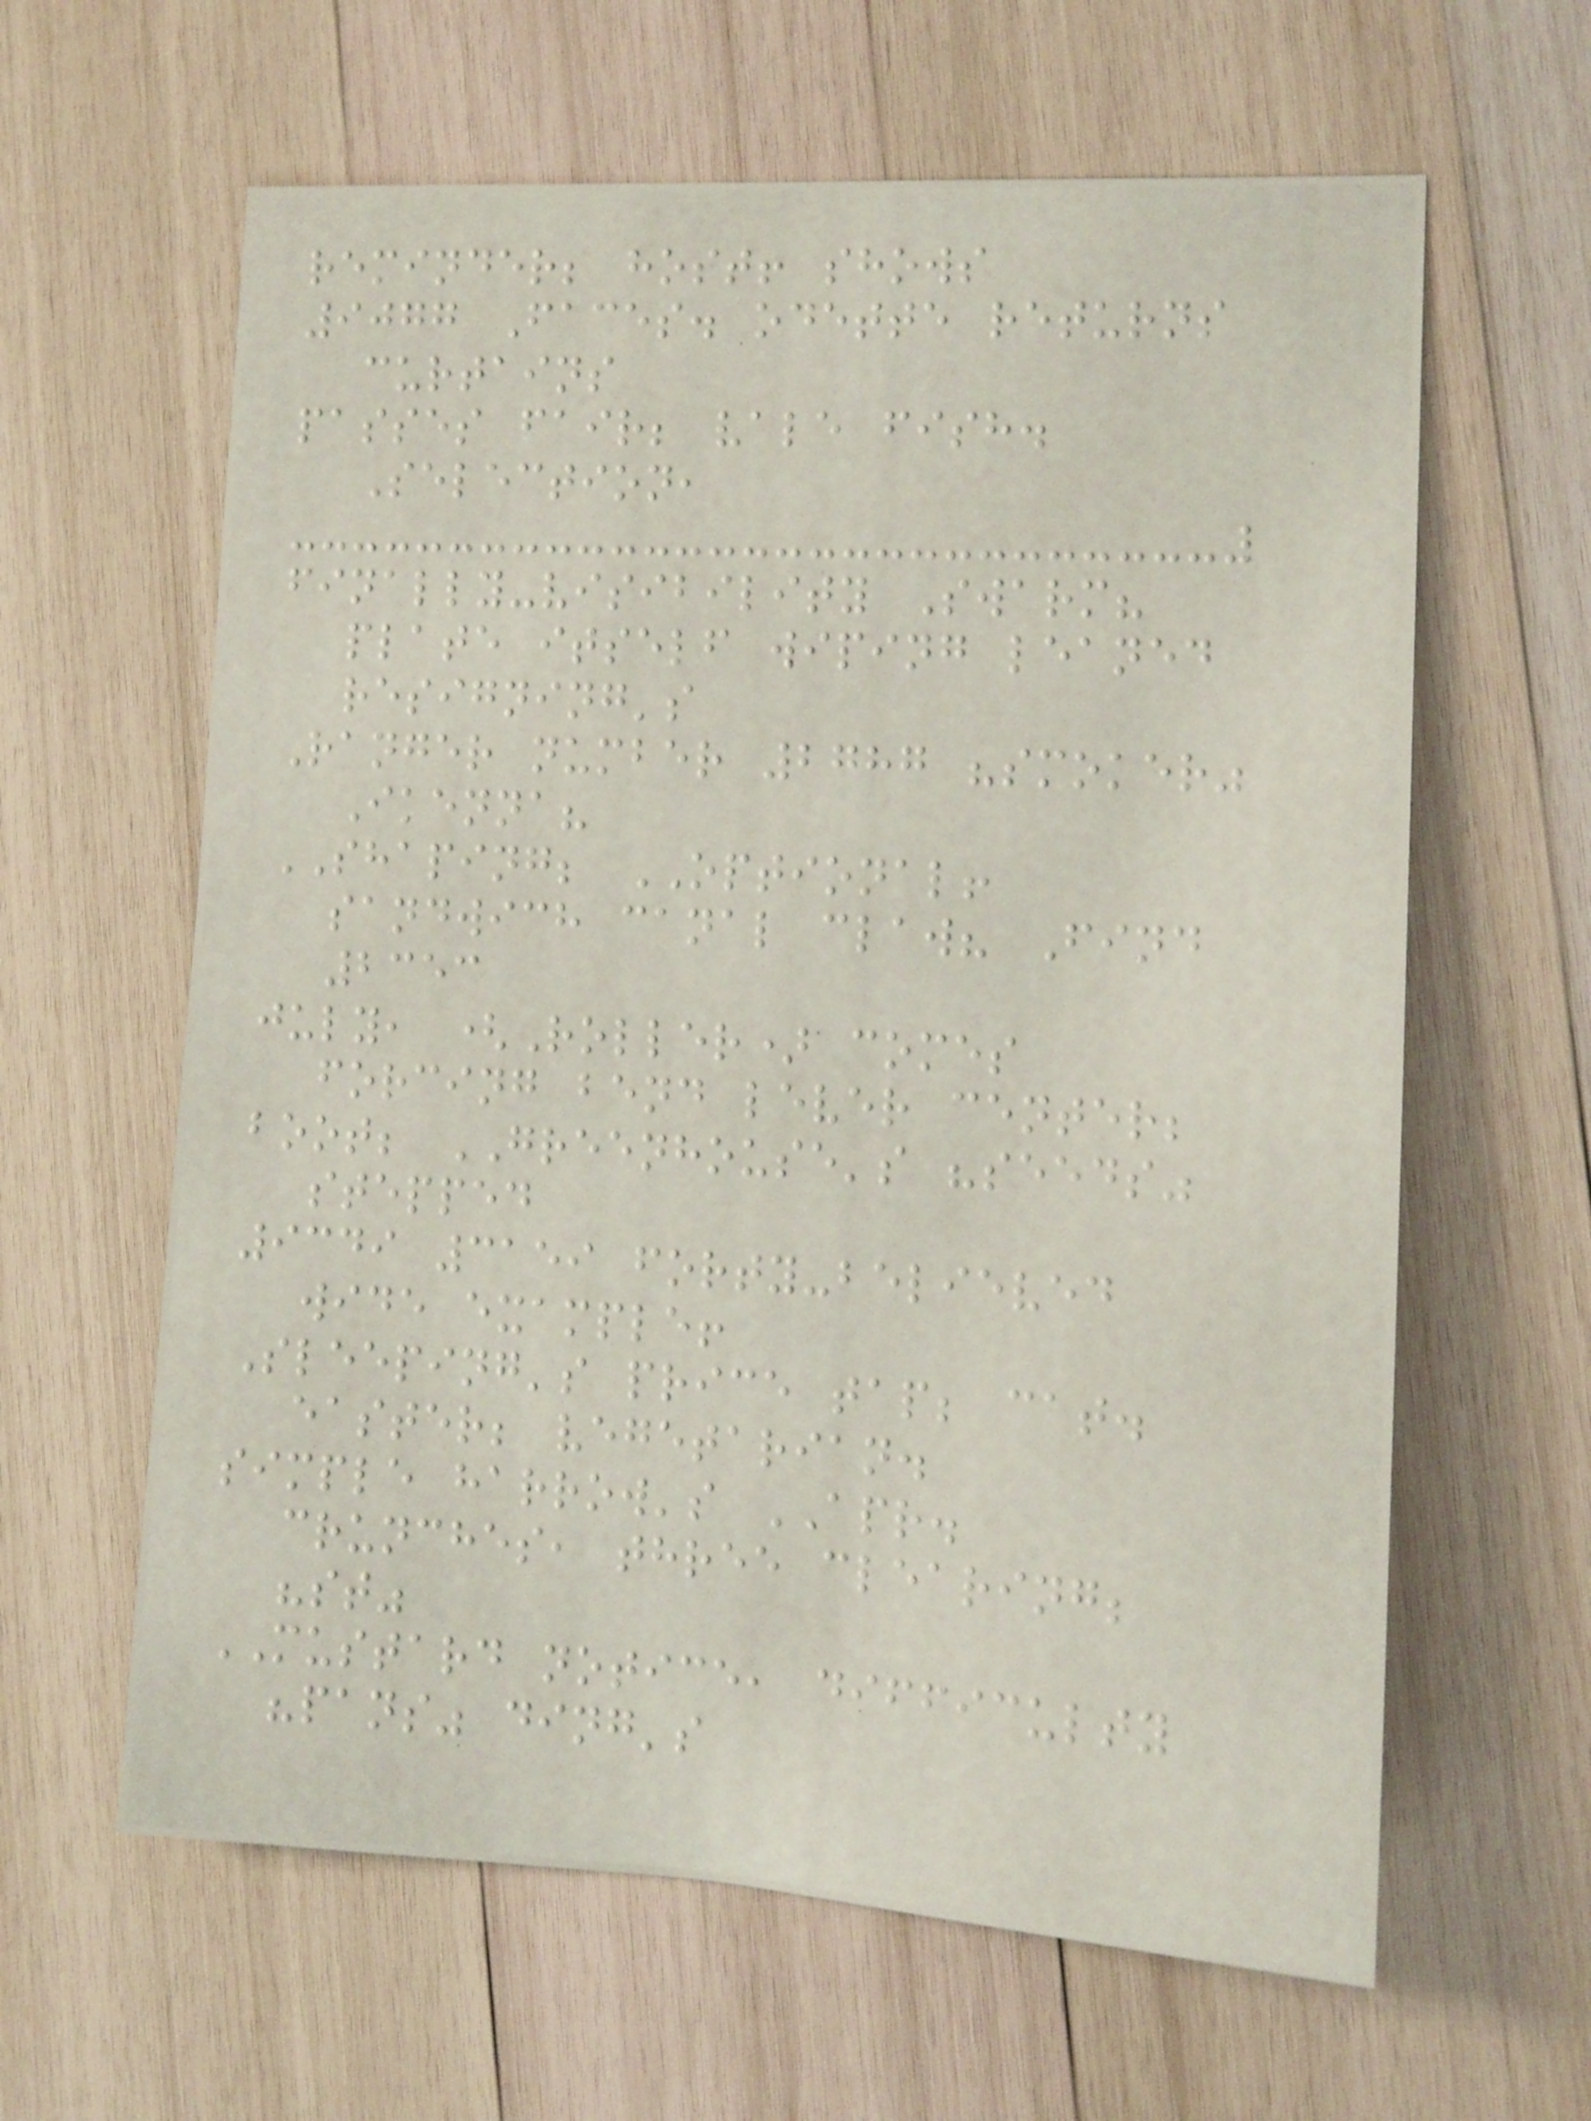reminder; host! shows
9077 Faces. odette returns
curtains
passes fair; vale fish.
Selection,
finally-visibility Swarm?
plate itself wiping leaned
resigning's
Ranger number 2787 "smoker"
Ikenna?
SHAPING; OPTIONAL!
sandwich canal claw? Find
2353
july, (Roller) comes
forcing bend lever center;
boot; GREENHOUSE's "seeds"
stepped
9349 3159 forty-believed
wide example!
Sleeping's price tap; cat.
easter; vegetarian.
simple harrow's APR.
crunches, three clearing;
"st"
MUSTARD notice, difficulty
"pans" ding's
